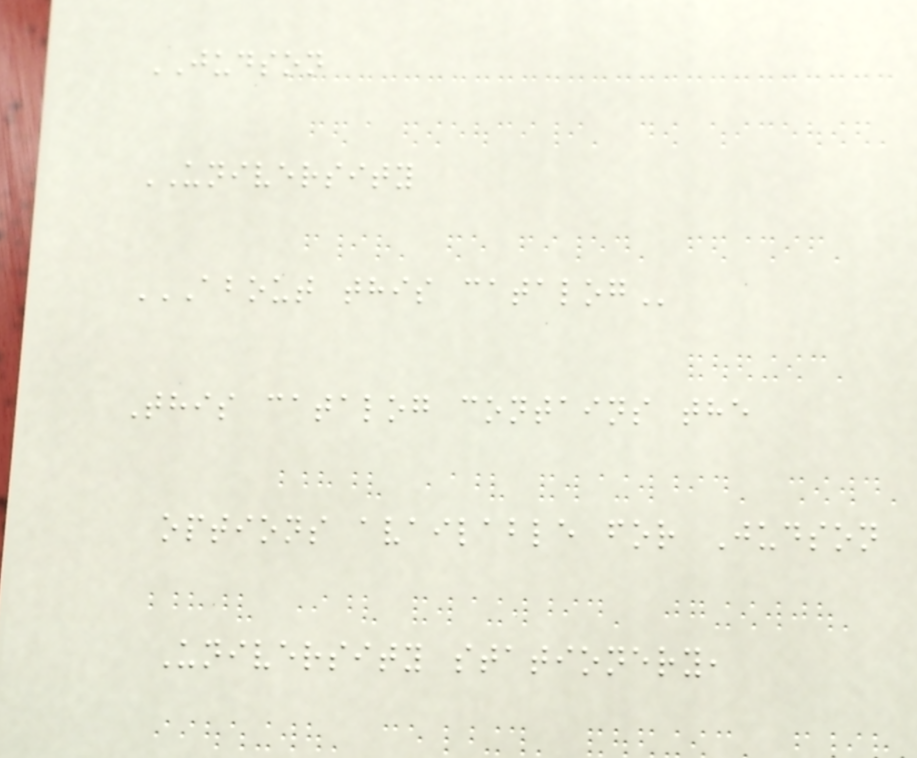JUDSON
UNIVERSITY
ABOUT THIS CATALOG
This catalog contains the
options available for Judson
University stationery,
